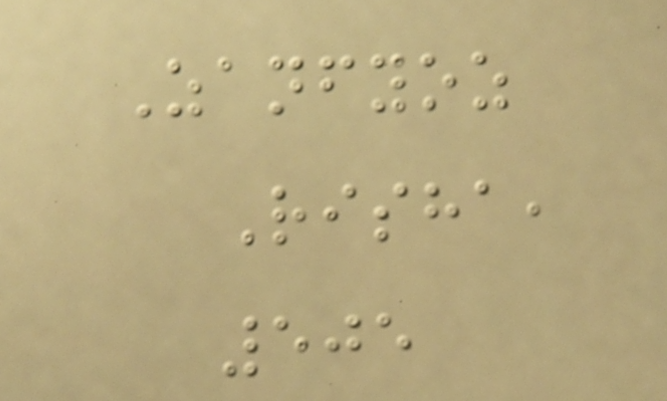Zanfyoz
Risha,
505
